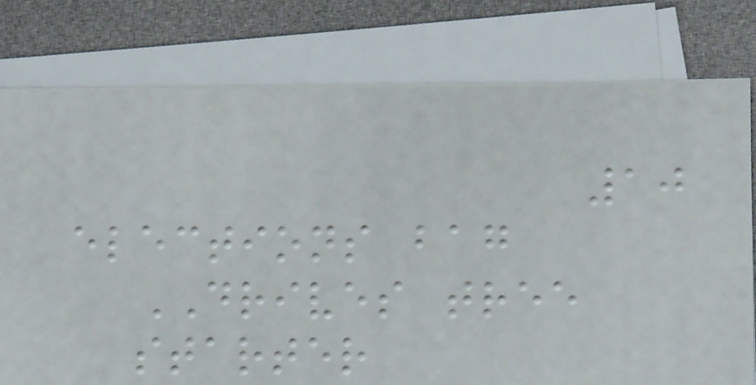10
elections bag
DRIVES tree
starter
